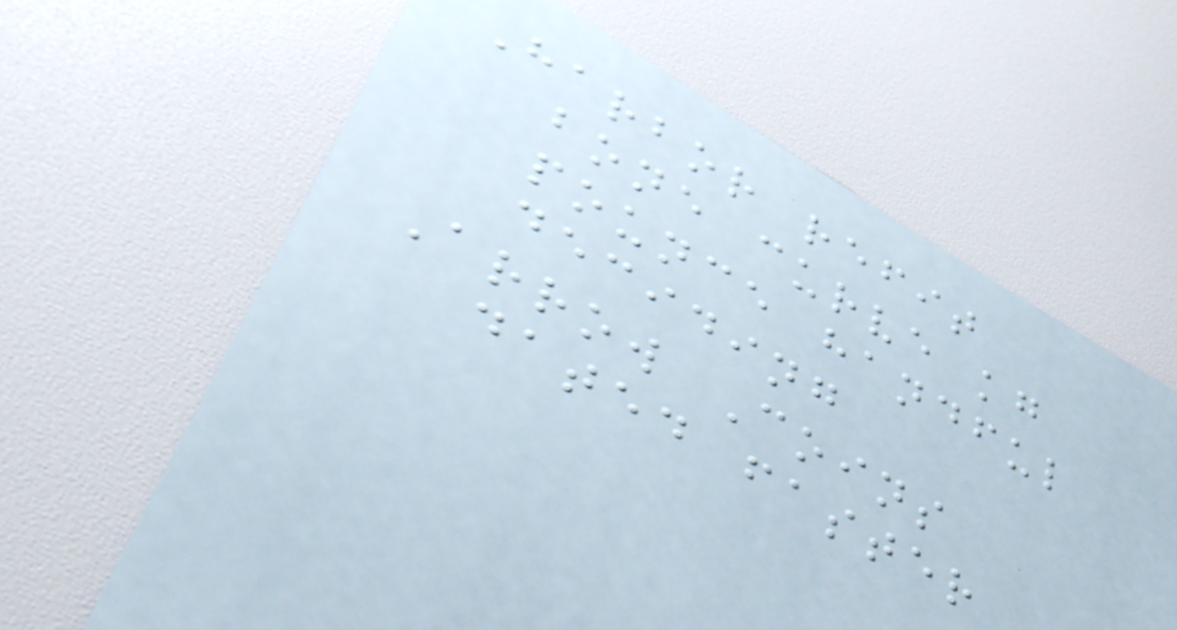Harbor refit
bone curve kg
pounce handful
deciding
Arrow Coins
dated faster
